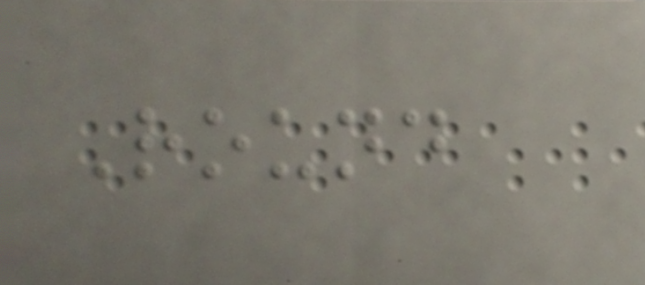Round
